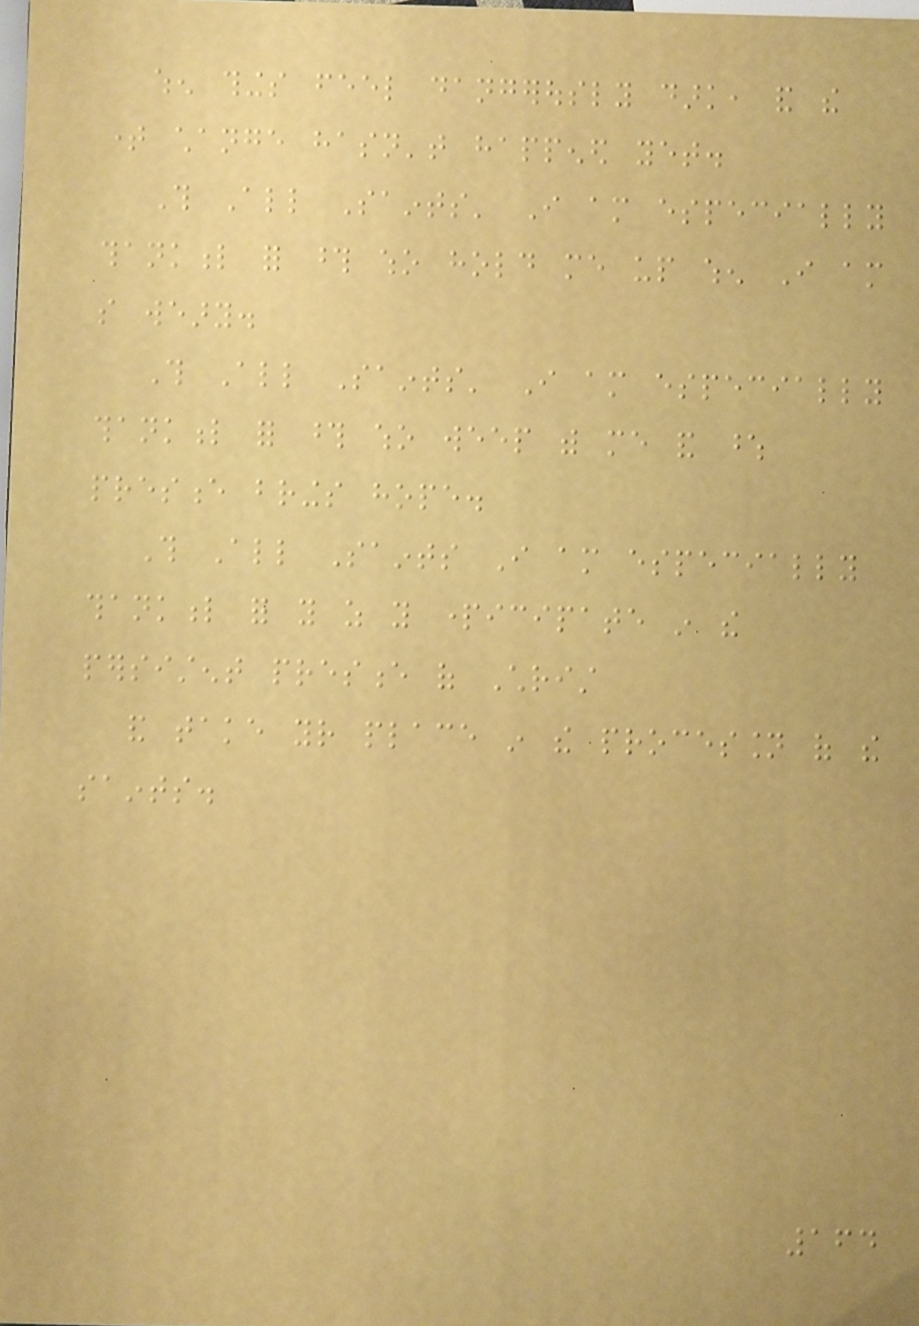when things feel dangerously dark, and the
time change hasn't happened yet.
This All Saints' I am especially
thankful for those who hold me up when I am
so weary.
This All Saints' I am especially
thankful for those who weep with me and whose
presence brings hope.
This All Saints I am especially
thankful for you as you participate in the
persistent presence of Christ
and take your place in the procession of the
saints.
164
